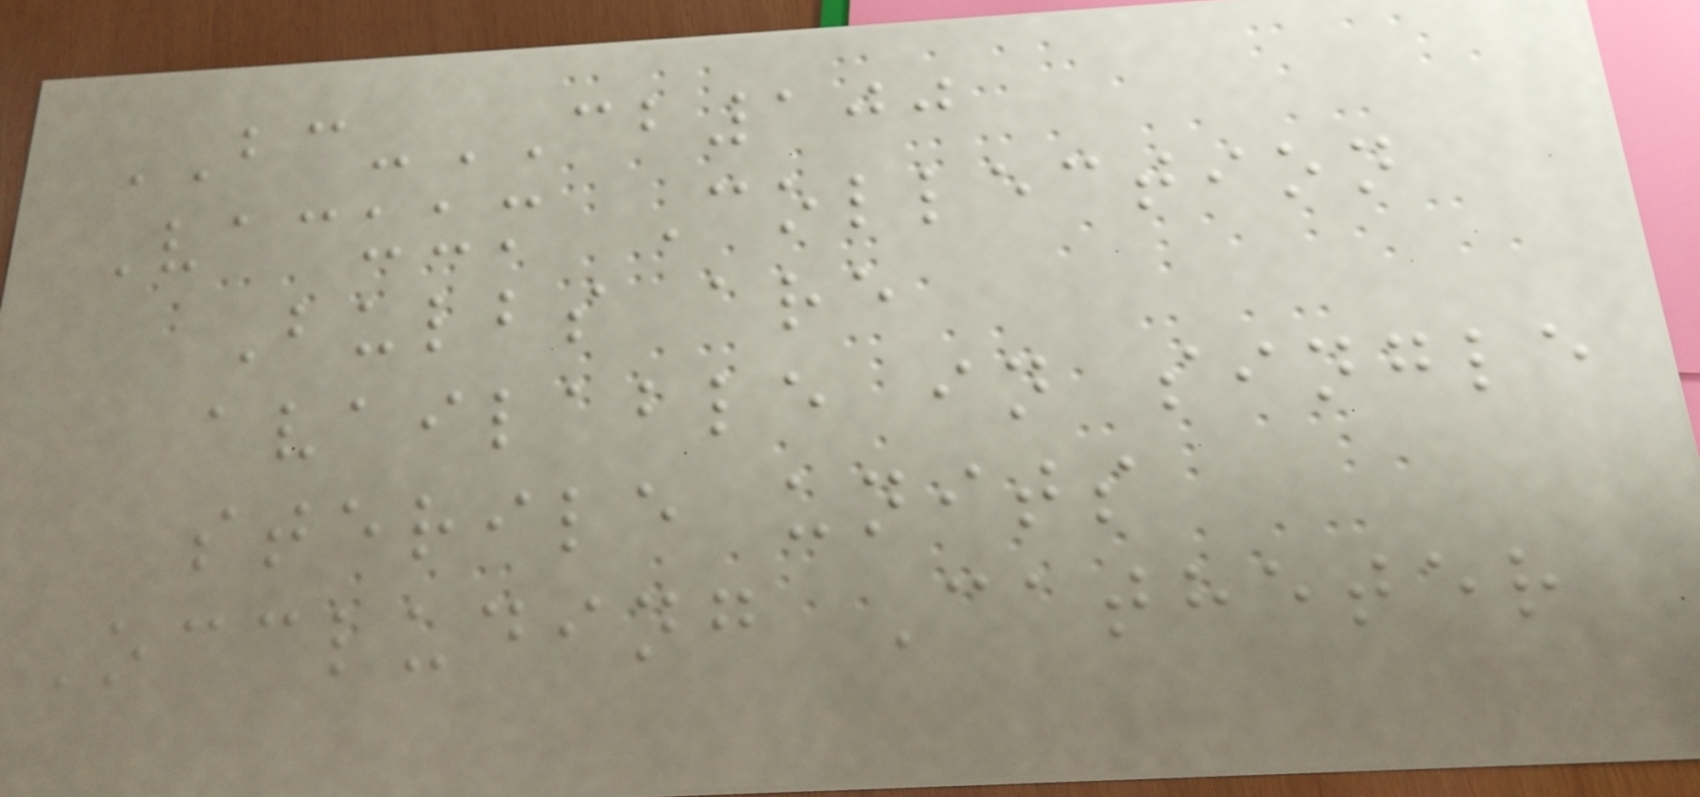BC-CB100
Vacuum Collection
Bulbs are
available in single
sterile units
Occluding Catheter
